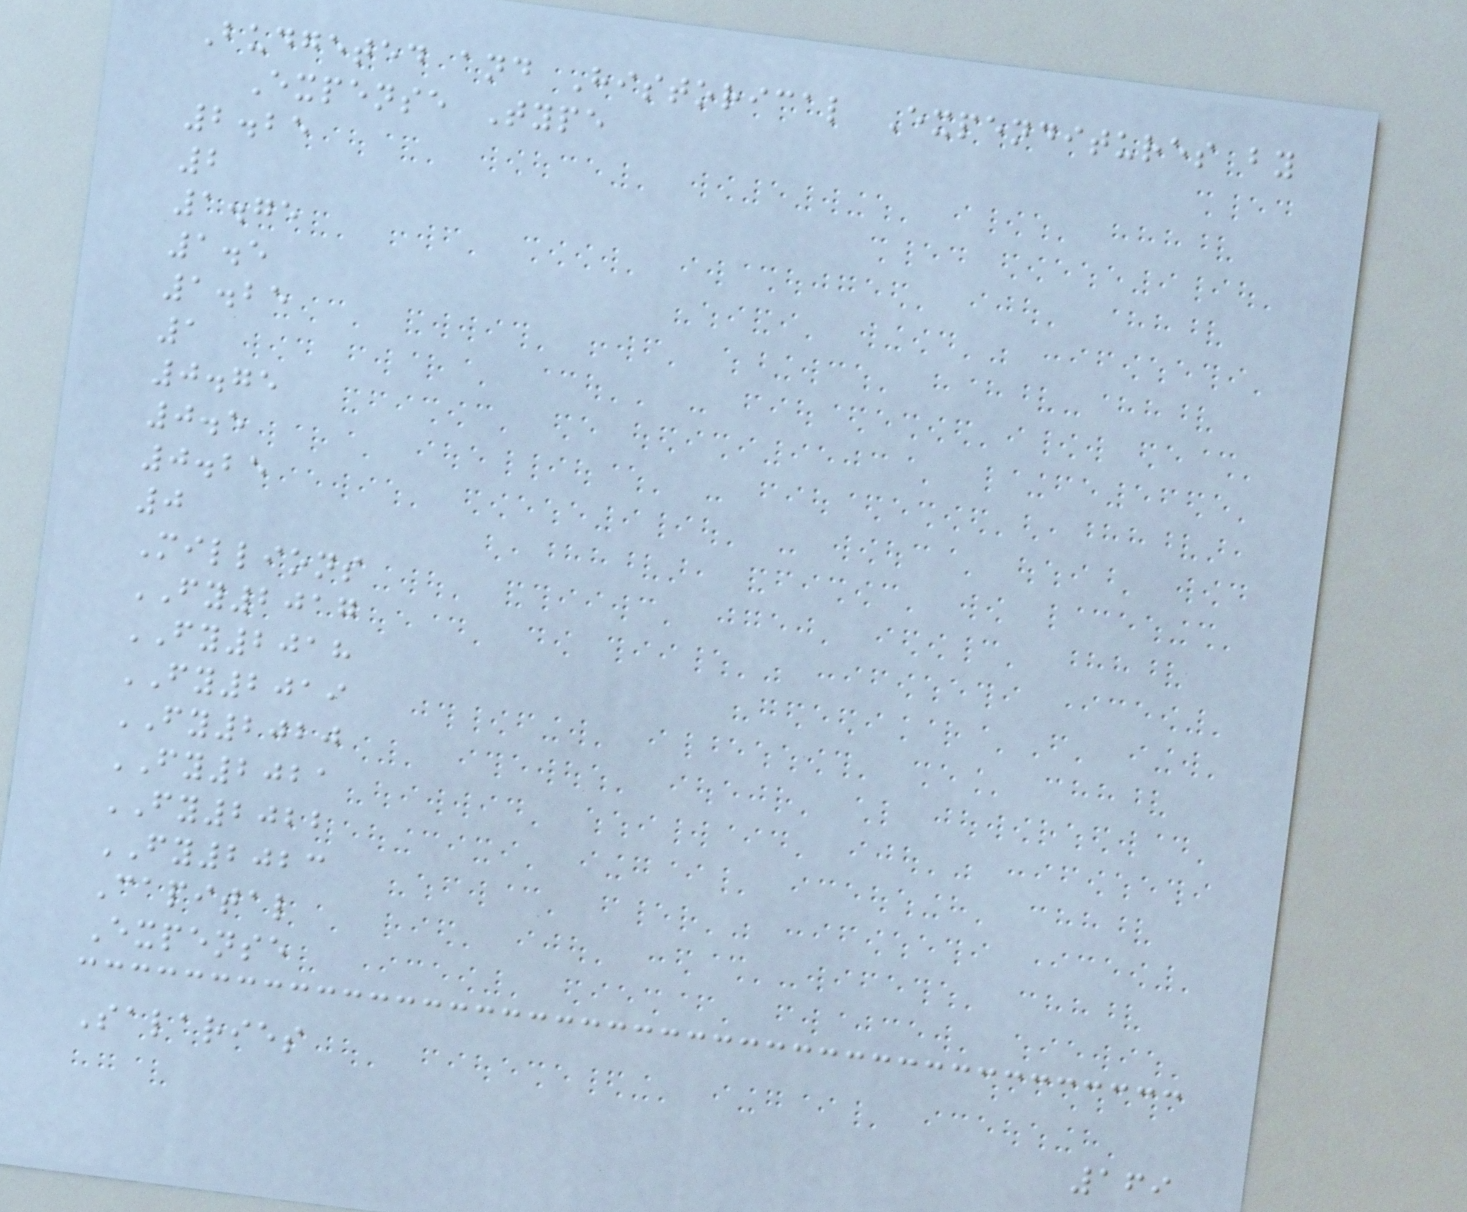Budgeted and Historical Expenditures by
Expense Type
2.25
2
1.75
1.5
1.25
1
0.75
0.5
0.25
0
Millions
FY2017
FY2018
FY2019
FY2020
FY2021
FY2022
FY2023
Capital
Expense
Salaries
169
